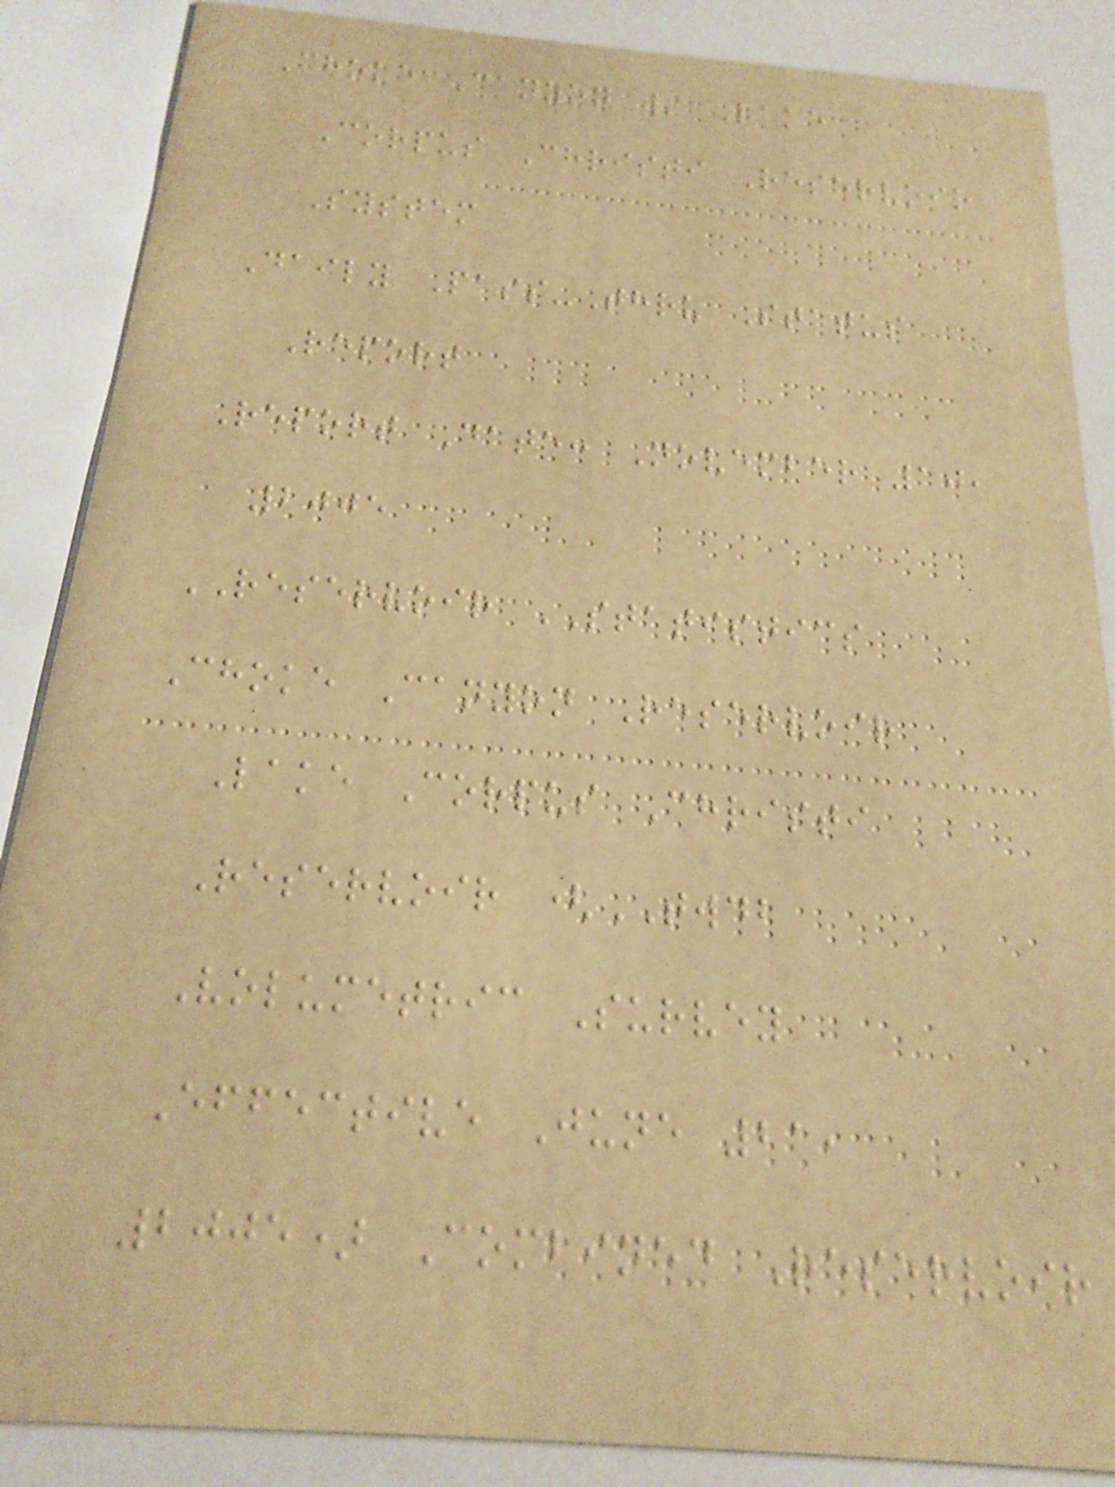Choke Canyon / Lake
Corpus Christi Reservoir
System
Daily Pass-Thru Status
Report
Report Date: November 10,
2005
RESERVOIR STATISTICS
Choke Canyon Reservoir
Lake Corpus Christi
Reservoir (TWDB
Volumetric Survey
Effective June 21,
2005) Combined Reservoir
